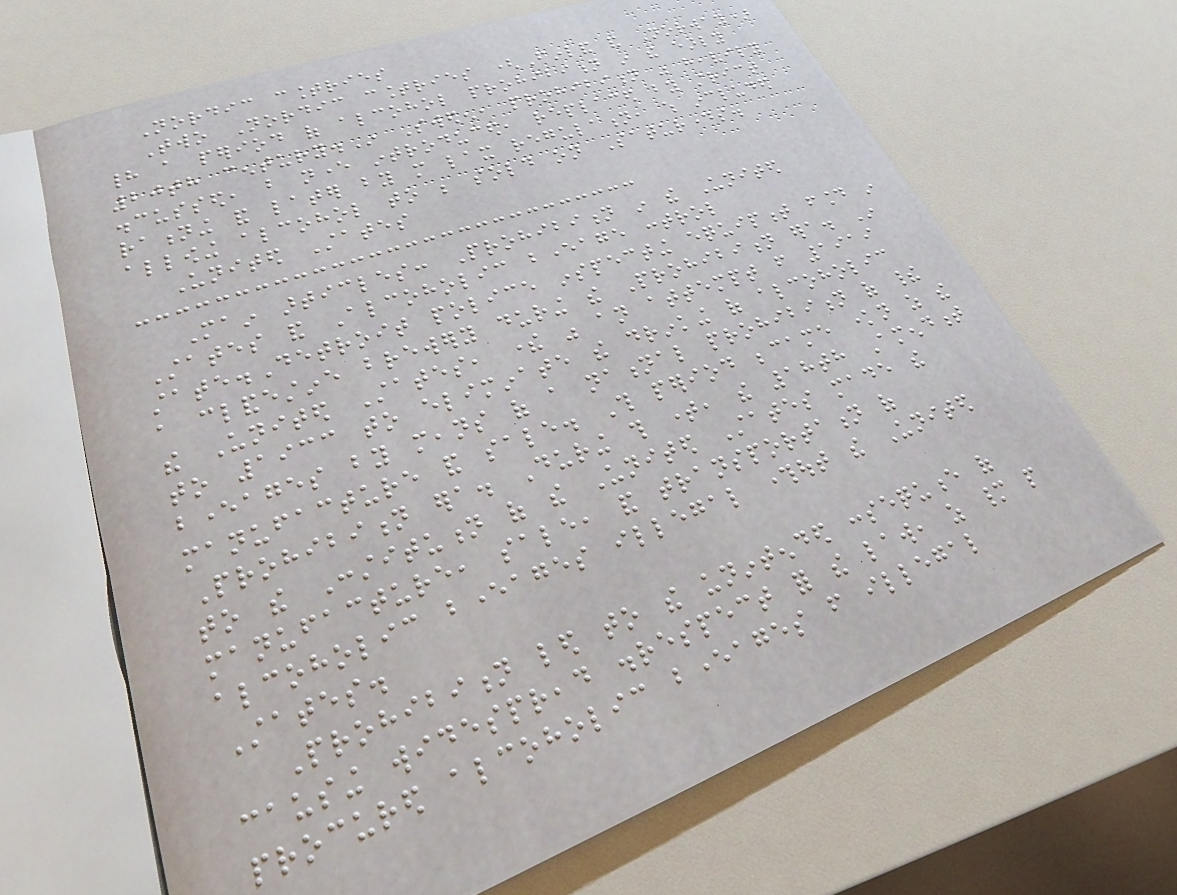Nordic countries
Two Nordic countries (Finland and Norway)
had a period of alcohol prohibition in the early
20th century.In Sweden, prohibition was heavily
discussed, but never introduced, replaced by strict
rationing and later by more lax regulation, which included
allowing alcohol to be sold on Saturdays.
United States
Main articles: Prohibition in the United
States and Alcoholic beverage control
state.Detroit police inspecting equipment found in
a clandestine brewery during the Prohibition era. In
the United States, there was an attempt from 1919
to 1933 to eliminate the drinking of alcoholic
beverages by means of a national prohibition of their
manufacture and sale. This period became known as the
Prohibition era. During this time, the 18th Amendment
to the Constitution of the United States made the
manufacture, sale, and transportation of
alcoholic beverages illegal throughout the United
States.
Prohibition led to the unintended consequence of
causing widespread disrespect for the law, as many people
procured alcoholic beverages from illegal
